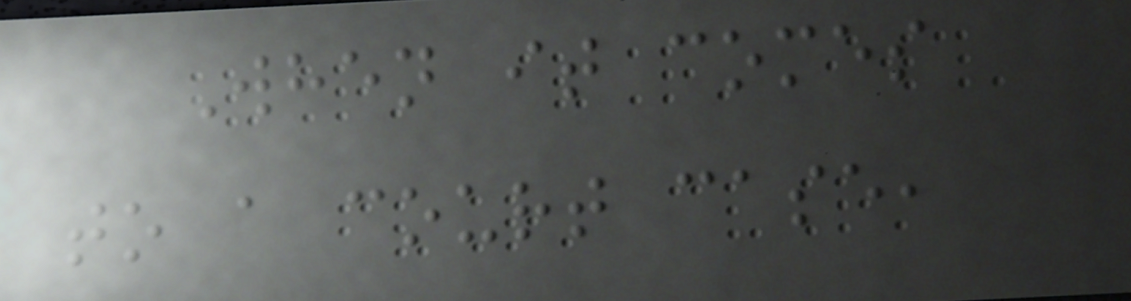When it comes
to a court case,
